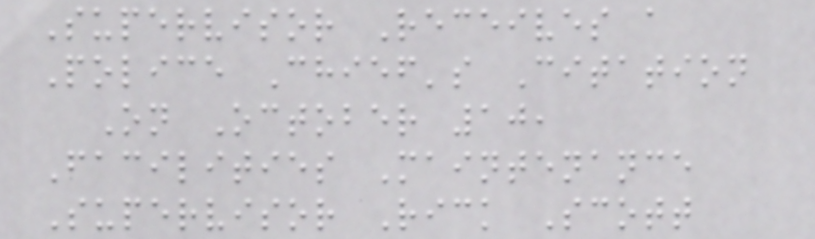Supervisor Receives a
Police Chief's Citation
On October 10,
Facilities Maintenance
Supervisor Rick Scott
